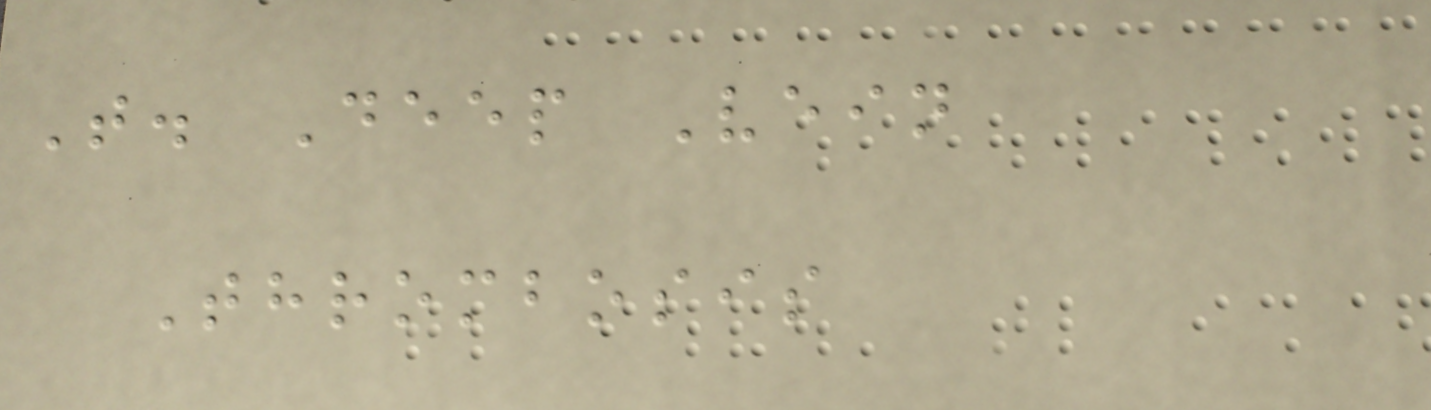T. Deep Vein
Thrombosis
